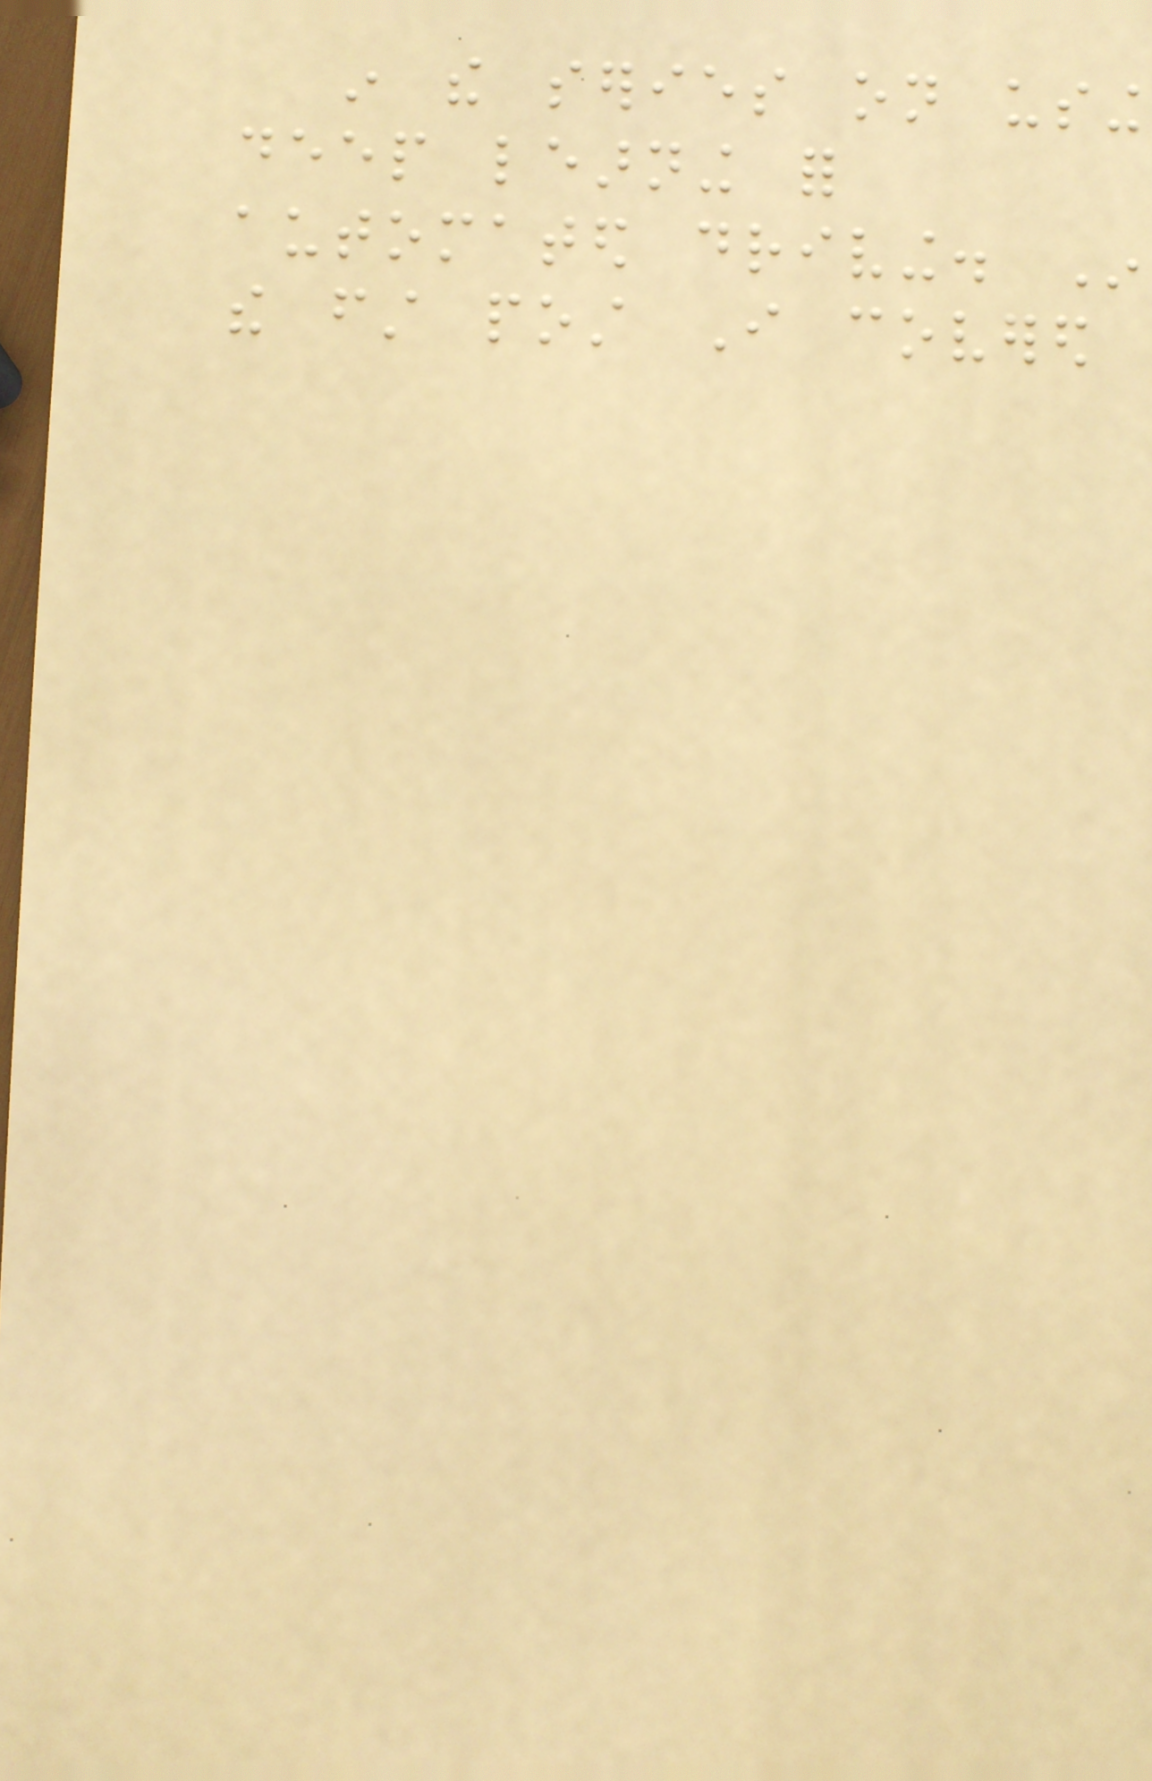in the series on using
deep learning for
automated driving. In
the first post I covered
